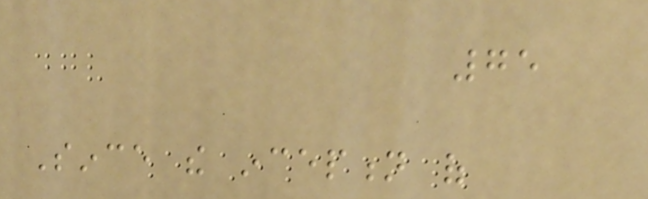75
Since the inception of
